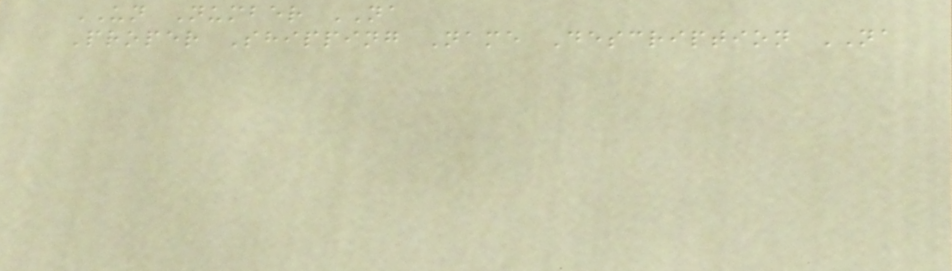UN Number NA
Proper Shipping Name Description NA
